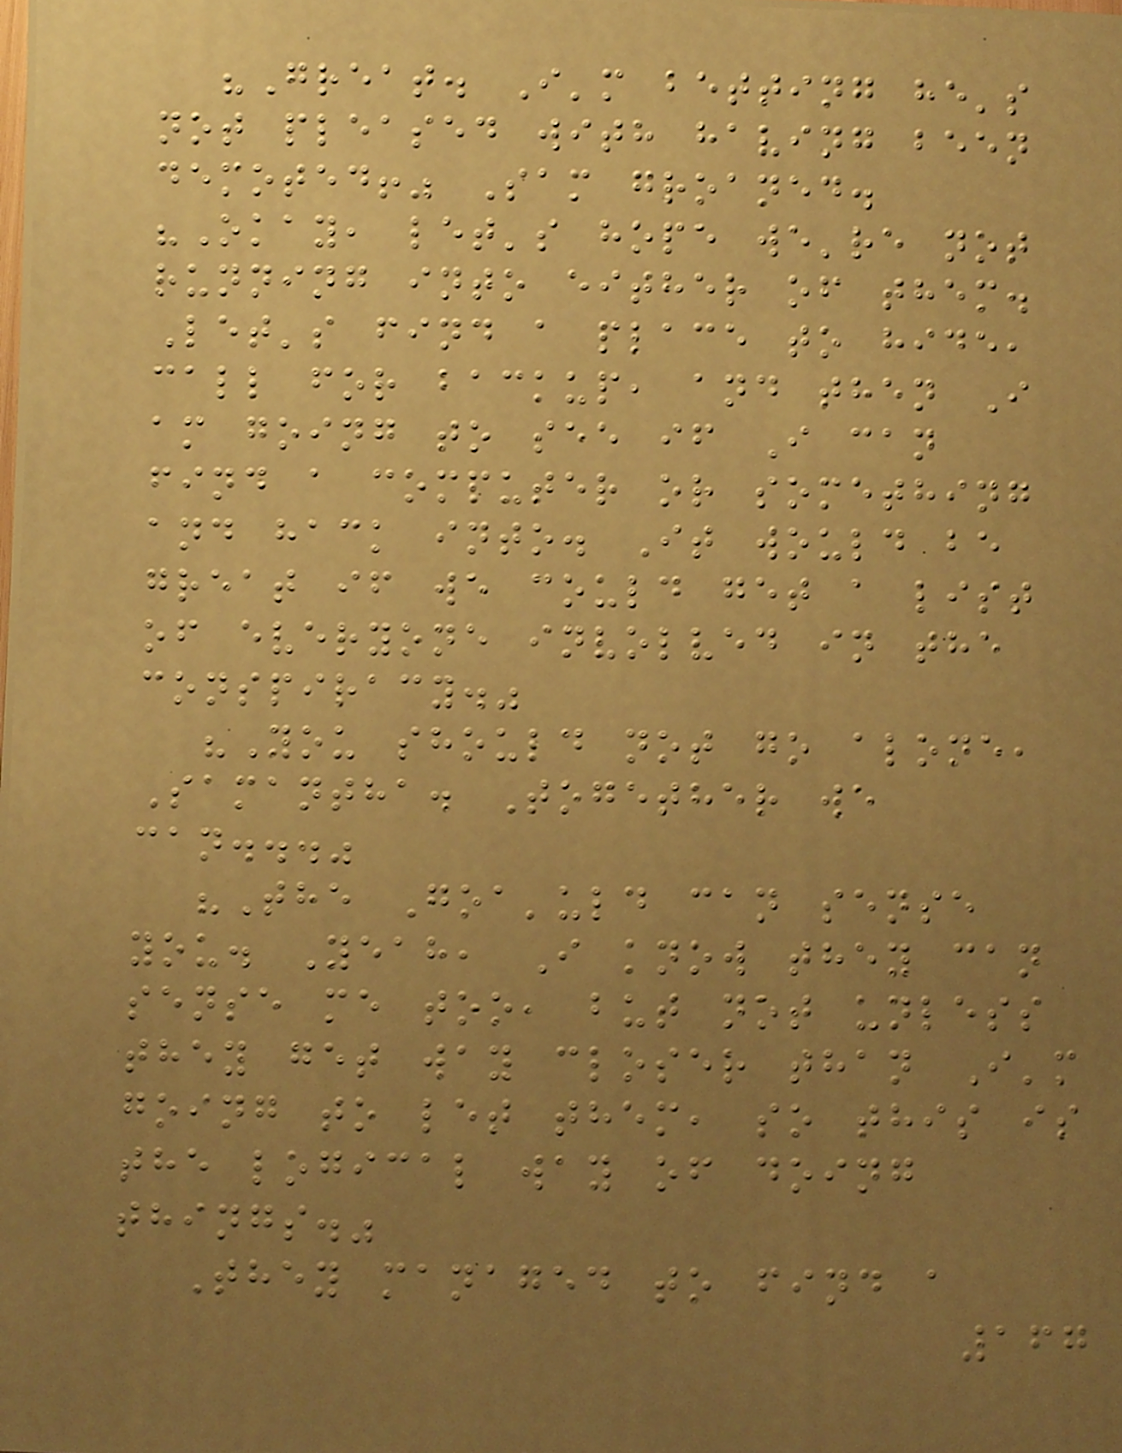"Great. I'm betting he's
not pleased with having been
demoted!" Sam groaned.
"Okay, let's hope we're not
running into either of them.
Let's find a place to hide,
call for backup, and then I
am going to see if I can
find a computer or something
and hack into. It would be
great if we could get a list
of everyone involved in the
conspiracy."
"You should not go alone,
Samantha. Together we
can..."
"The Goa'uld can sense
you. Yeah, I know they can
sense me too, but not unless
they get way closer than I'm
going to let them, so this is
the logical way of doing
things."
They managed to find a
167
